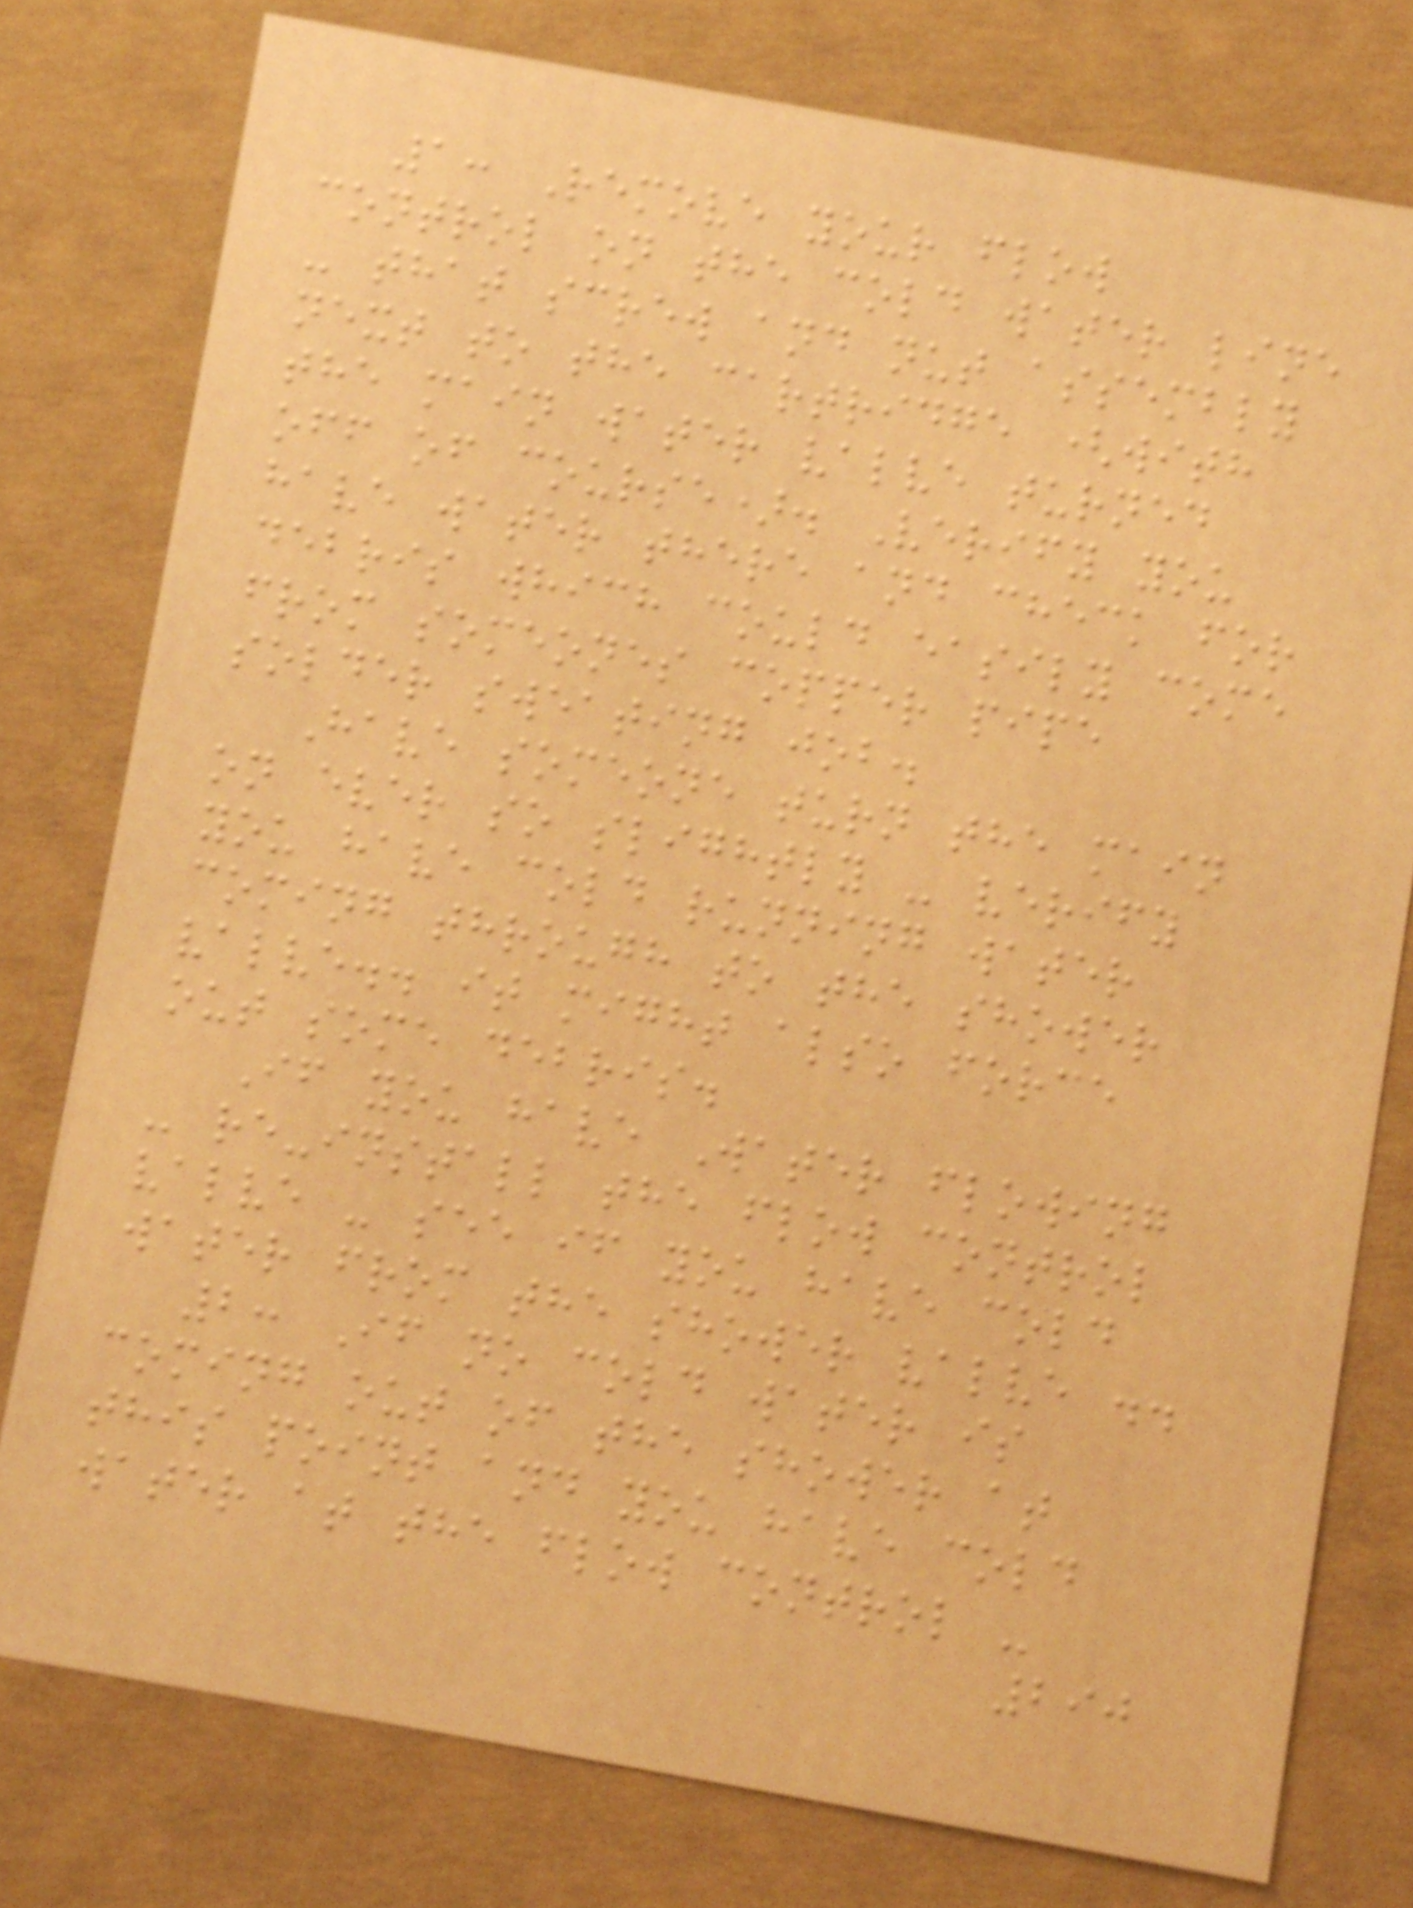1: Remove your flow
control on the cold water line
- that screw and nut assembly
next to the cartridge (with
the main water valve turned
off of course). Verify you
have water there and check for
debris which could easily come
from someones copper pipe
solder sweating job.
Have someone turn the main
on ever so slightly - verify
you have cold running water
coming through to the shower
valve.. it might also force
out some debris.
If you have Water flowing
- re-install the flow control
valve - see if you have cold
water from the shower valve ..
2: If no cold water is
coming out of the shower at
this point and you have cold
water at the flow control -
290
